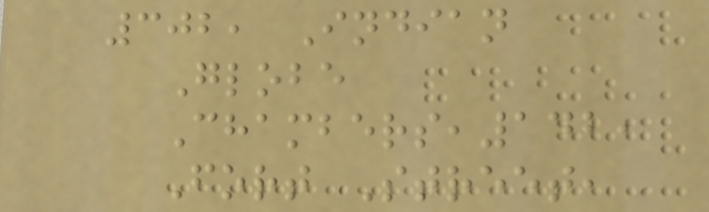302, Indian
Globe
Chambers,142,
Fort Street,
